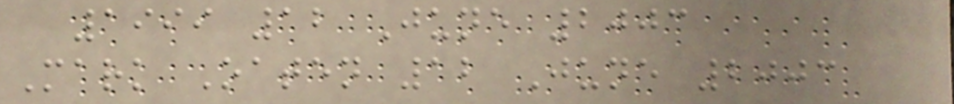1999 12 June 2003
Mark Oaten 12 June 2003
